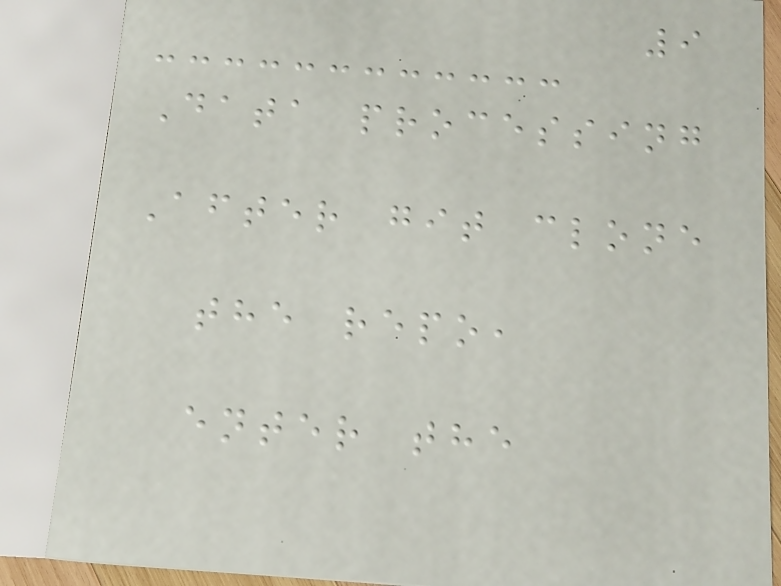9
Data processing
After git clone
the repo,
enter the
